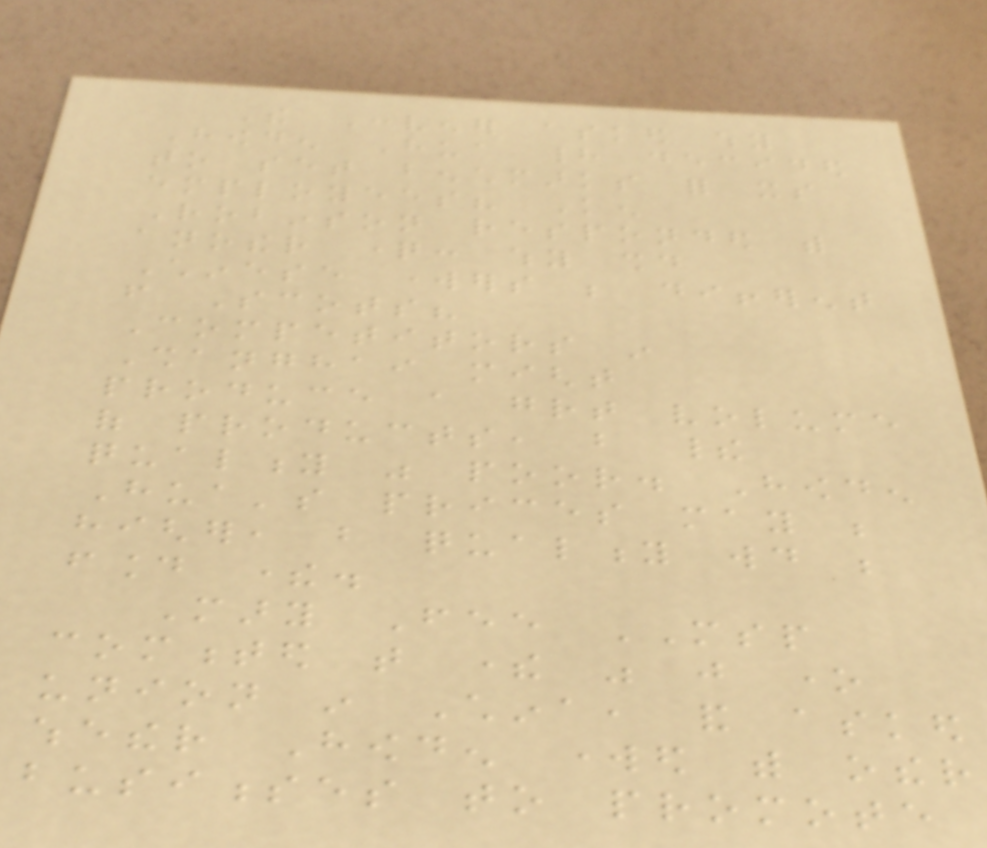The Convener asked why
Howden Hua had decided
to set benchmarks for its
employees? Ken
Robinson responded with
another question: why should
Chinese workers be different
from Scots?
Competitors in
Shanghai might
produce a great volume
of products, but their
quality was poor. Howden
Hua's prices may be
higher, but quality would be
found there.
Mary Fee MSP
commented that there was just one
union in China, and asked
whether Howden worked with other
businesses to promote
